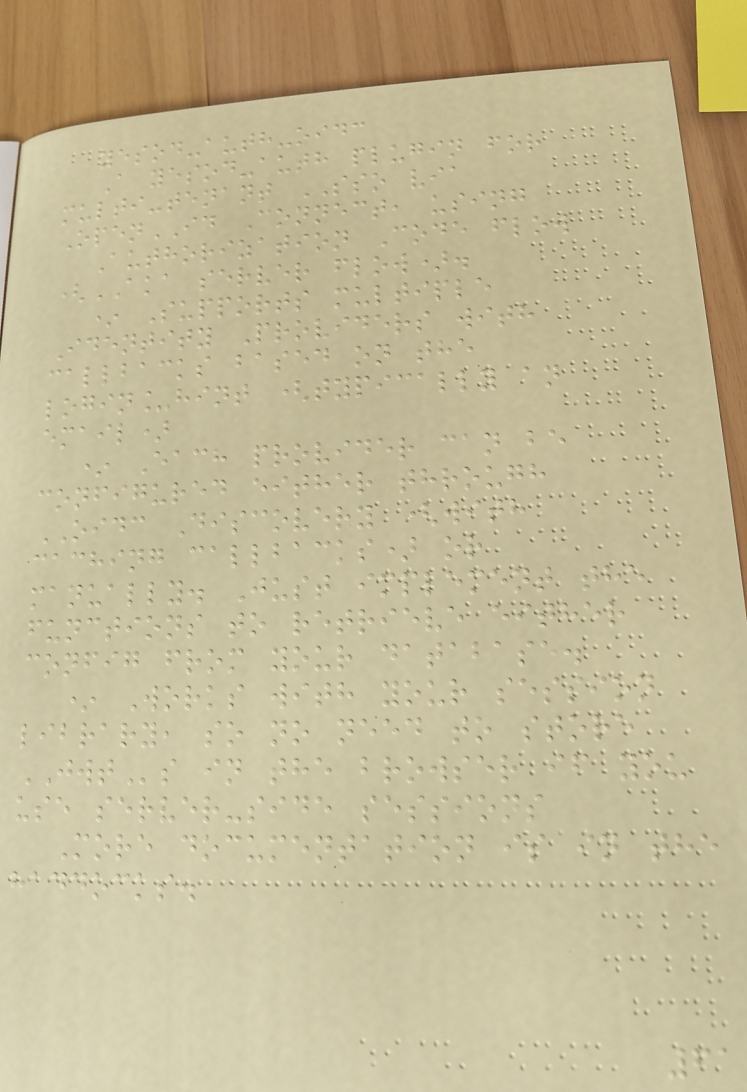yesod-auth-oidc
A yesod-auth plugin for
multi-tenant SSO via
OpenID Connect, using
Authorization Code flow
(AKA server flow).
* Supports multiple
Identity Providers with
callbacks based on the
login_hint (typically an
email)
* Each provider can be
configured either through
OIDC Discovery (with
caching callbacks) or
manually. Just implement the
functions to retrieve either
config from your database.
* Works with your session
library, so no need to store
JWTs in the browser if you
use server-side sessions
More documentation is in the
haddocks.
61
